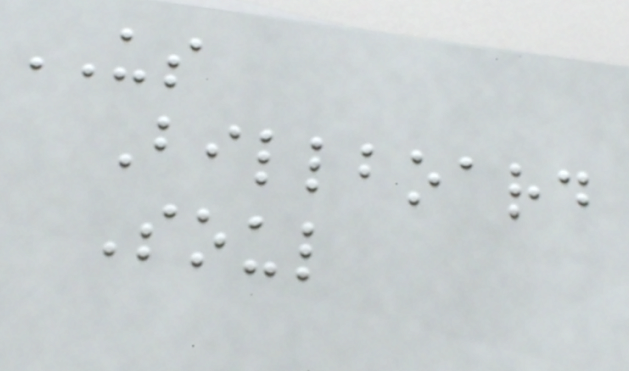US
Billboard
Soul
